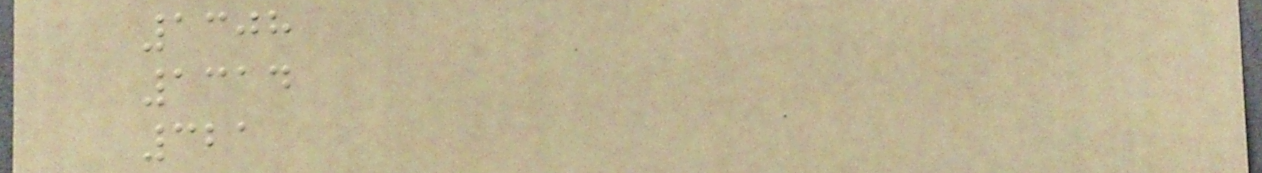1308
1314
321
